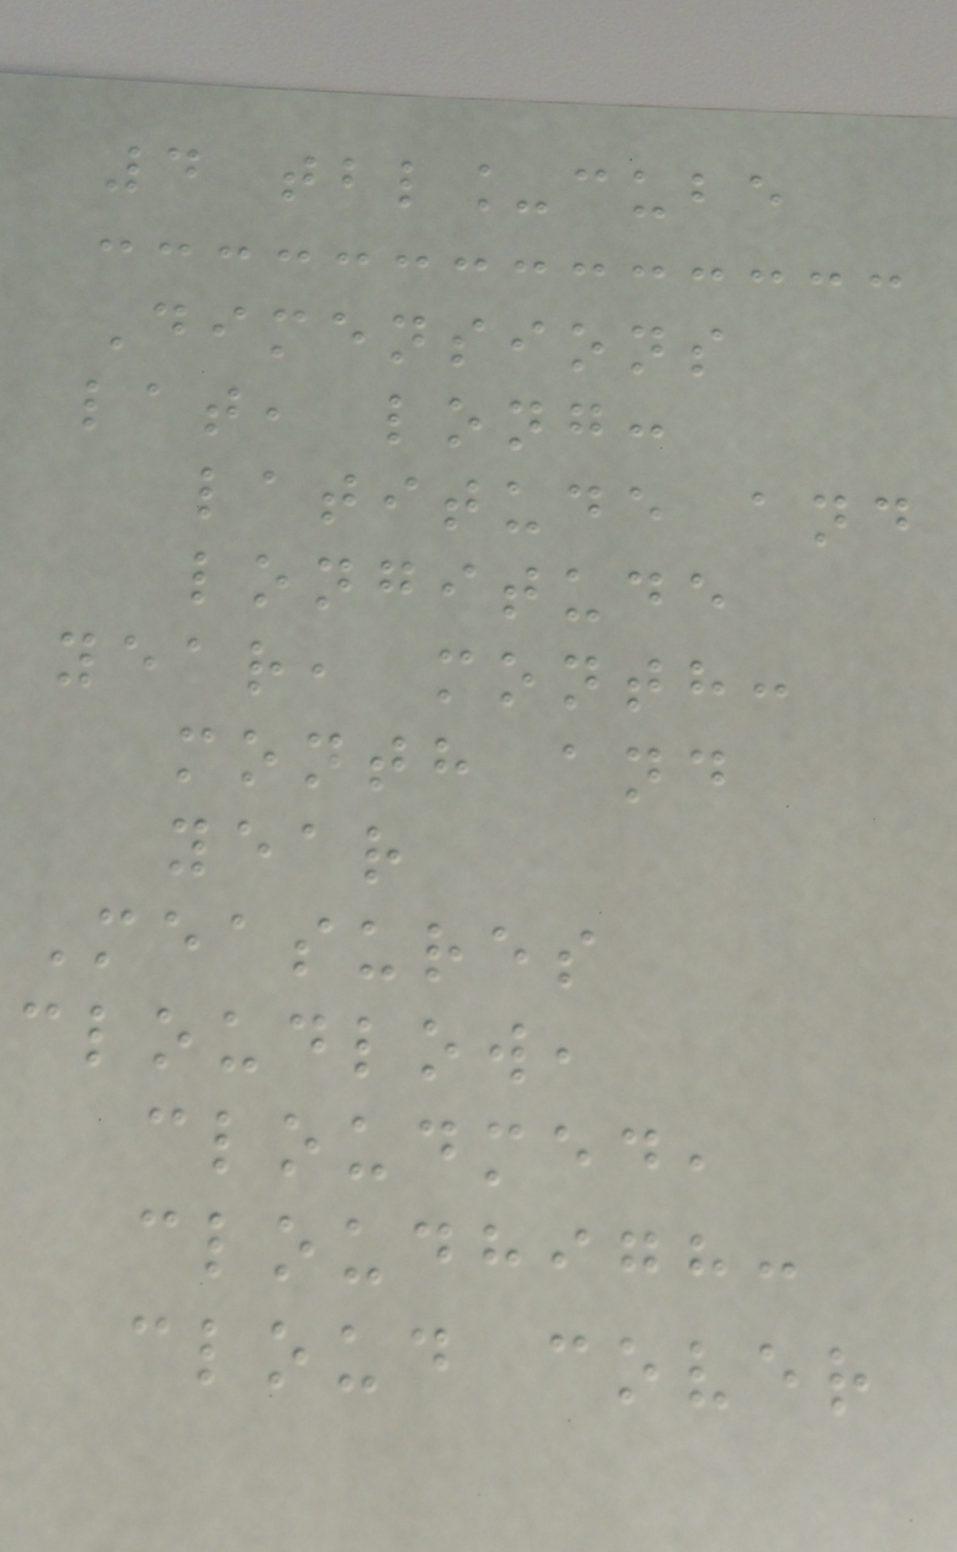4 tbl_cube
Dimensions
lat, long:
latitude and
longitude
year, month:
month and
year
Measures
cloudlow,
cloudmed,
cloudhigh:
cloud cover
